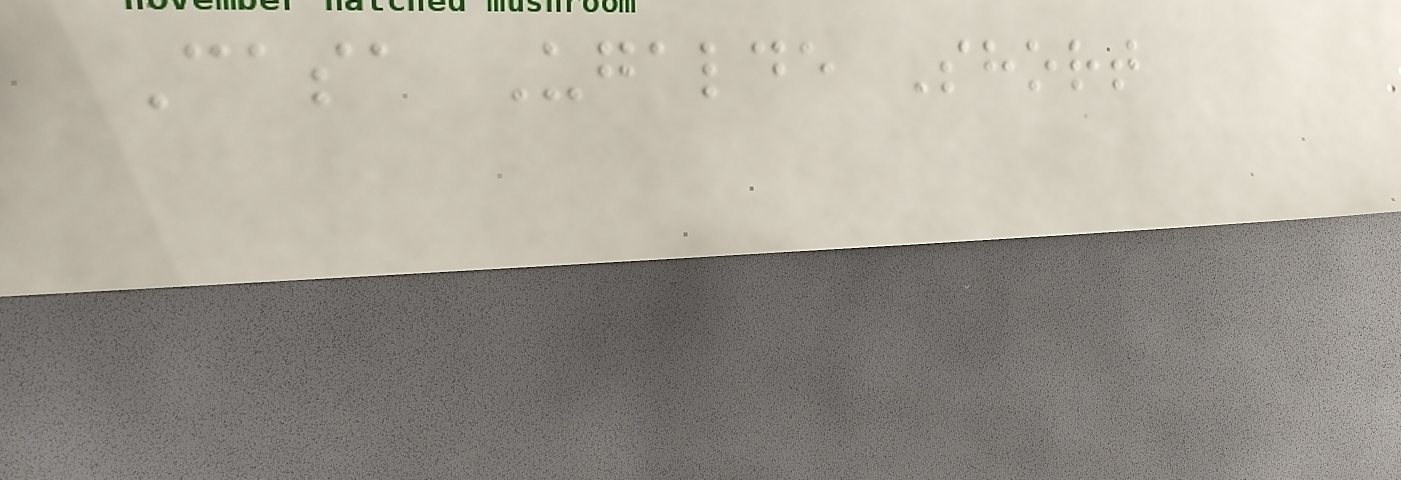Casa Ugalde Short
